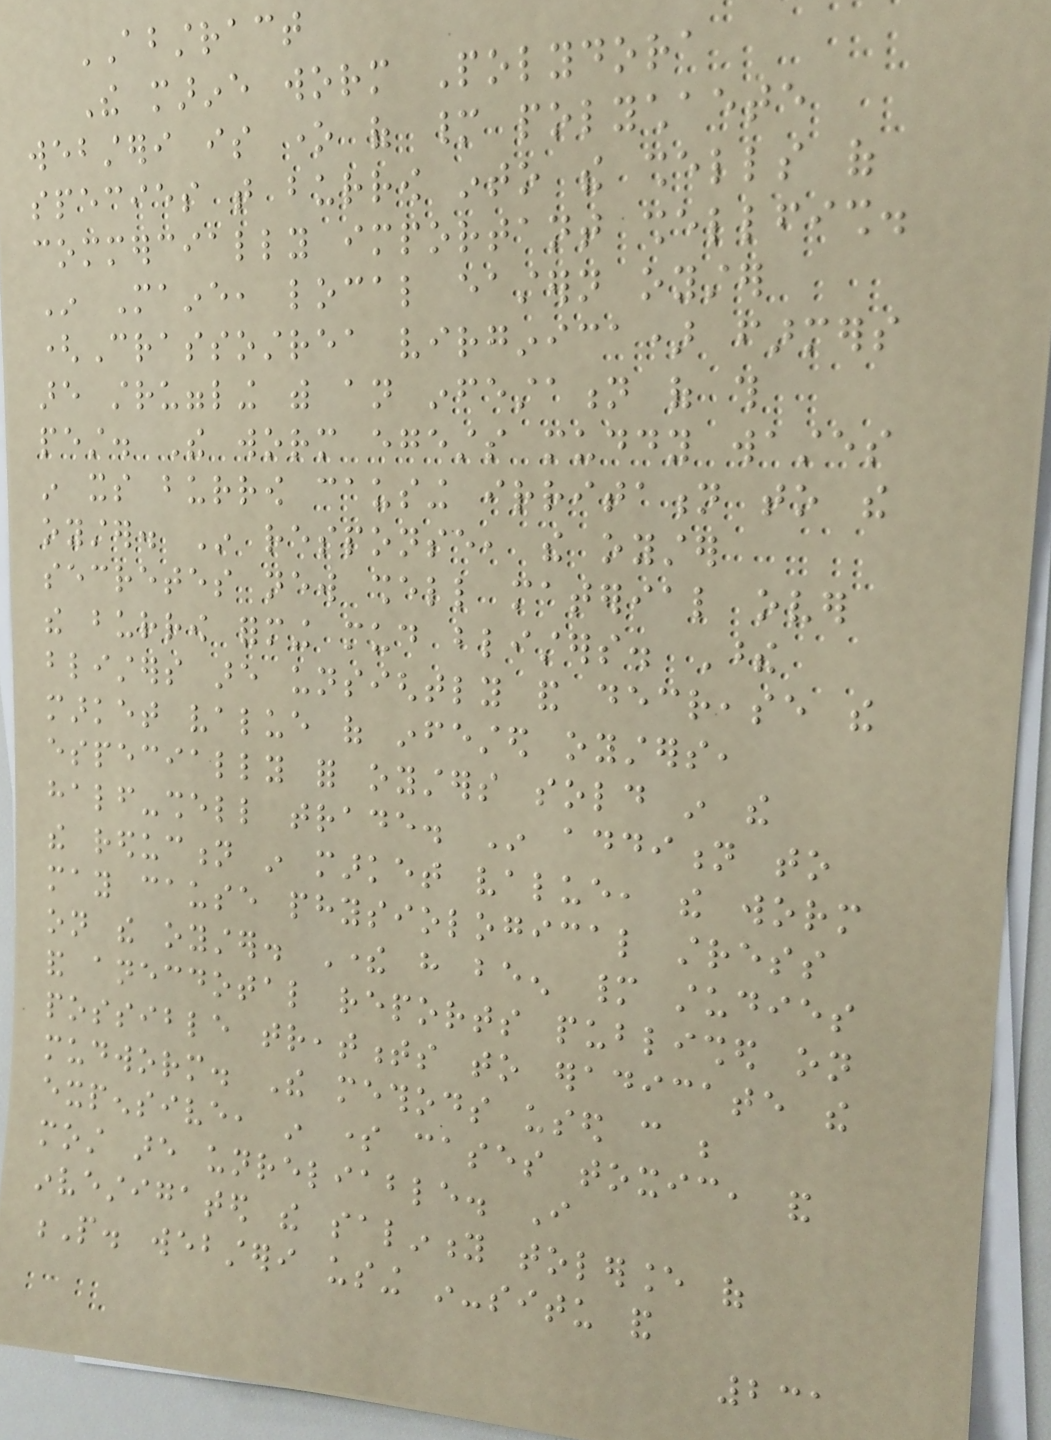ABSTRACT
The marine worm Polydora
websteri is one of many polychaete
species that burrow into the shells of
commercially important shellfish.
In Maine, local eastern oyster
(Crassostrea virginica) farmers
are struggling with an infestation of this
pest. The worm egests muddy wastes
in its burrow causing irritation to the
oyster. In response, the oyster
secretes new shell material over
the burrow forming mud blisters. These
blisters are unsightly and decrease the
market value of infested oysters,
especially for oysters sold in the
half-shell trade. In addition to
the reduction in market value, the worm
may cause physiological stress
on the oyster. There have been many studies
and anecdotal reports published on
possible treatments to eradicate the
mudworm. The methods used can be
expensive, in some cases toxic, and
most are unreliable. I
investigated the salinity tolerance of
P. websteri using in-situ and
231
